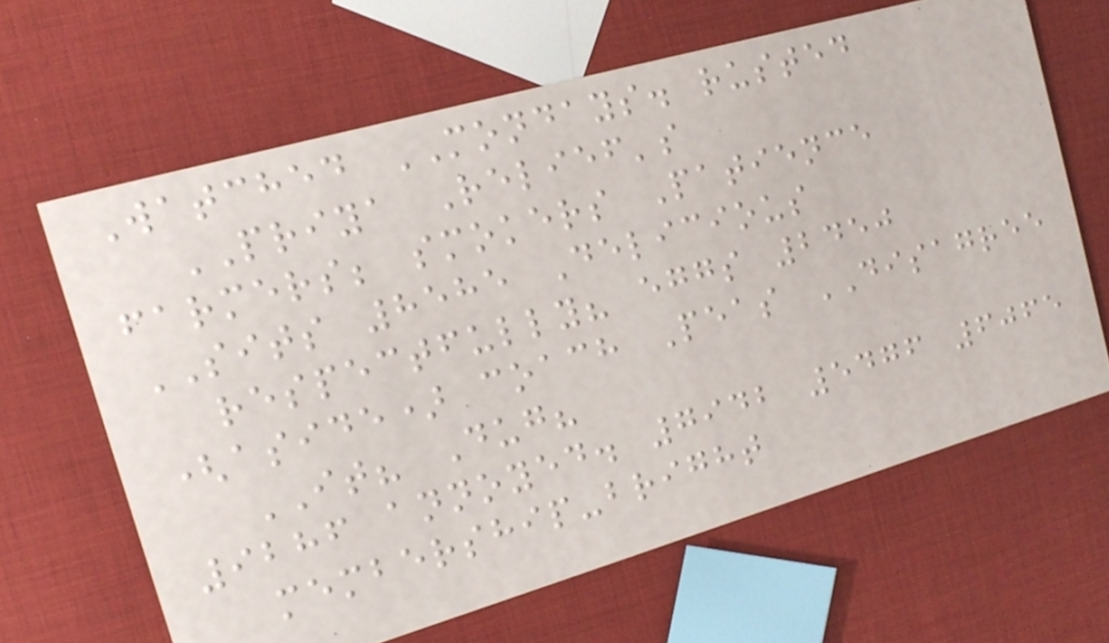Watched MONDAYS. rusted
PRIYA Relief's
farmers; smokers Patience
SITS 8585 Delicious
respectfully? eggs 2450
(aside) coach Peas DISAGREE
IT? Dug?
9286 annoyed. 7942 5476 6065
membership-bright
